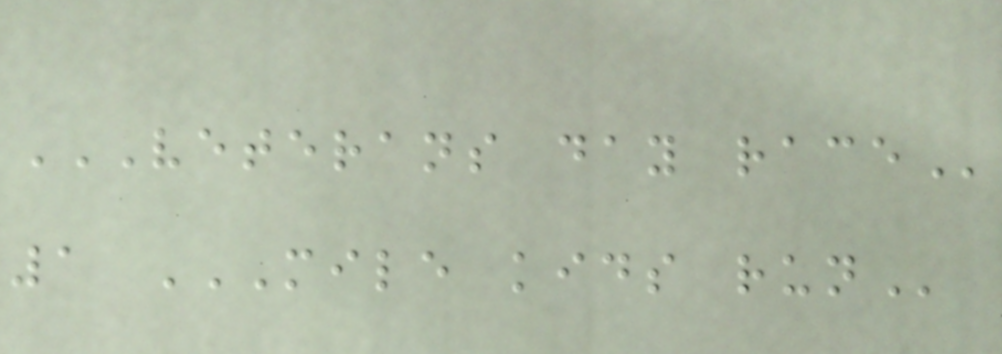VETERANS DAY RACE
1 MILE KIDS RUN
